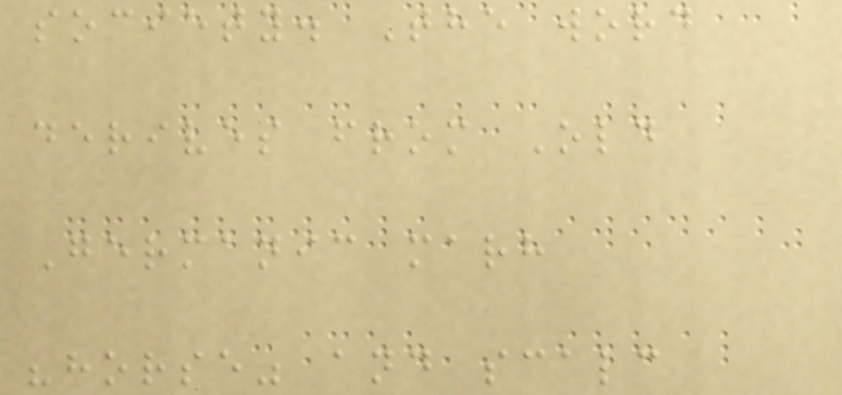society. The word
derives from Old
Germanic marh
"horse" and scalc
